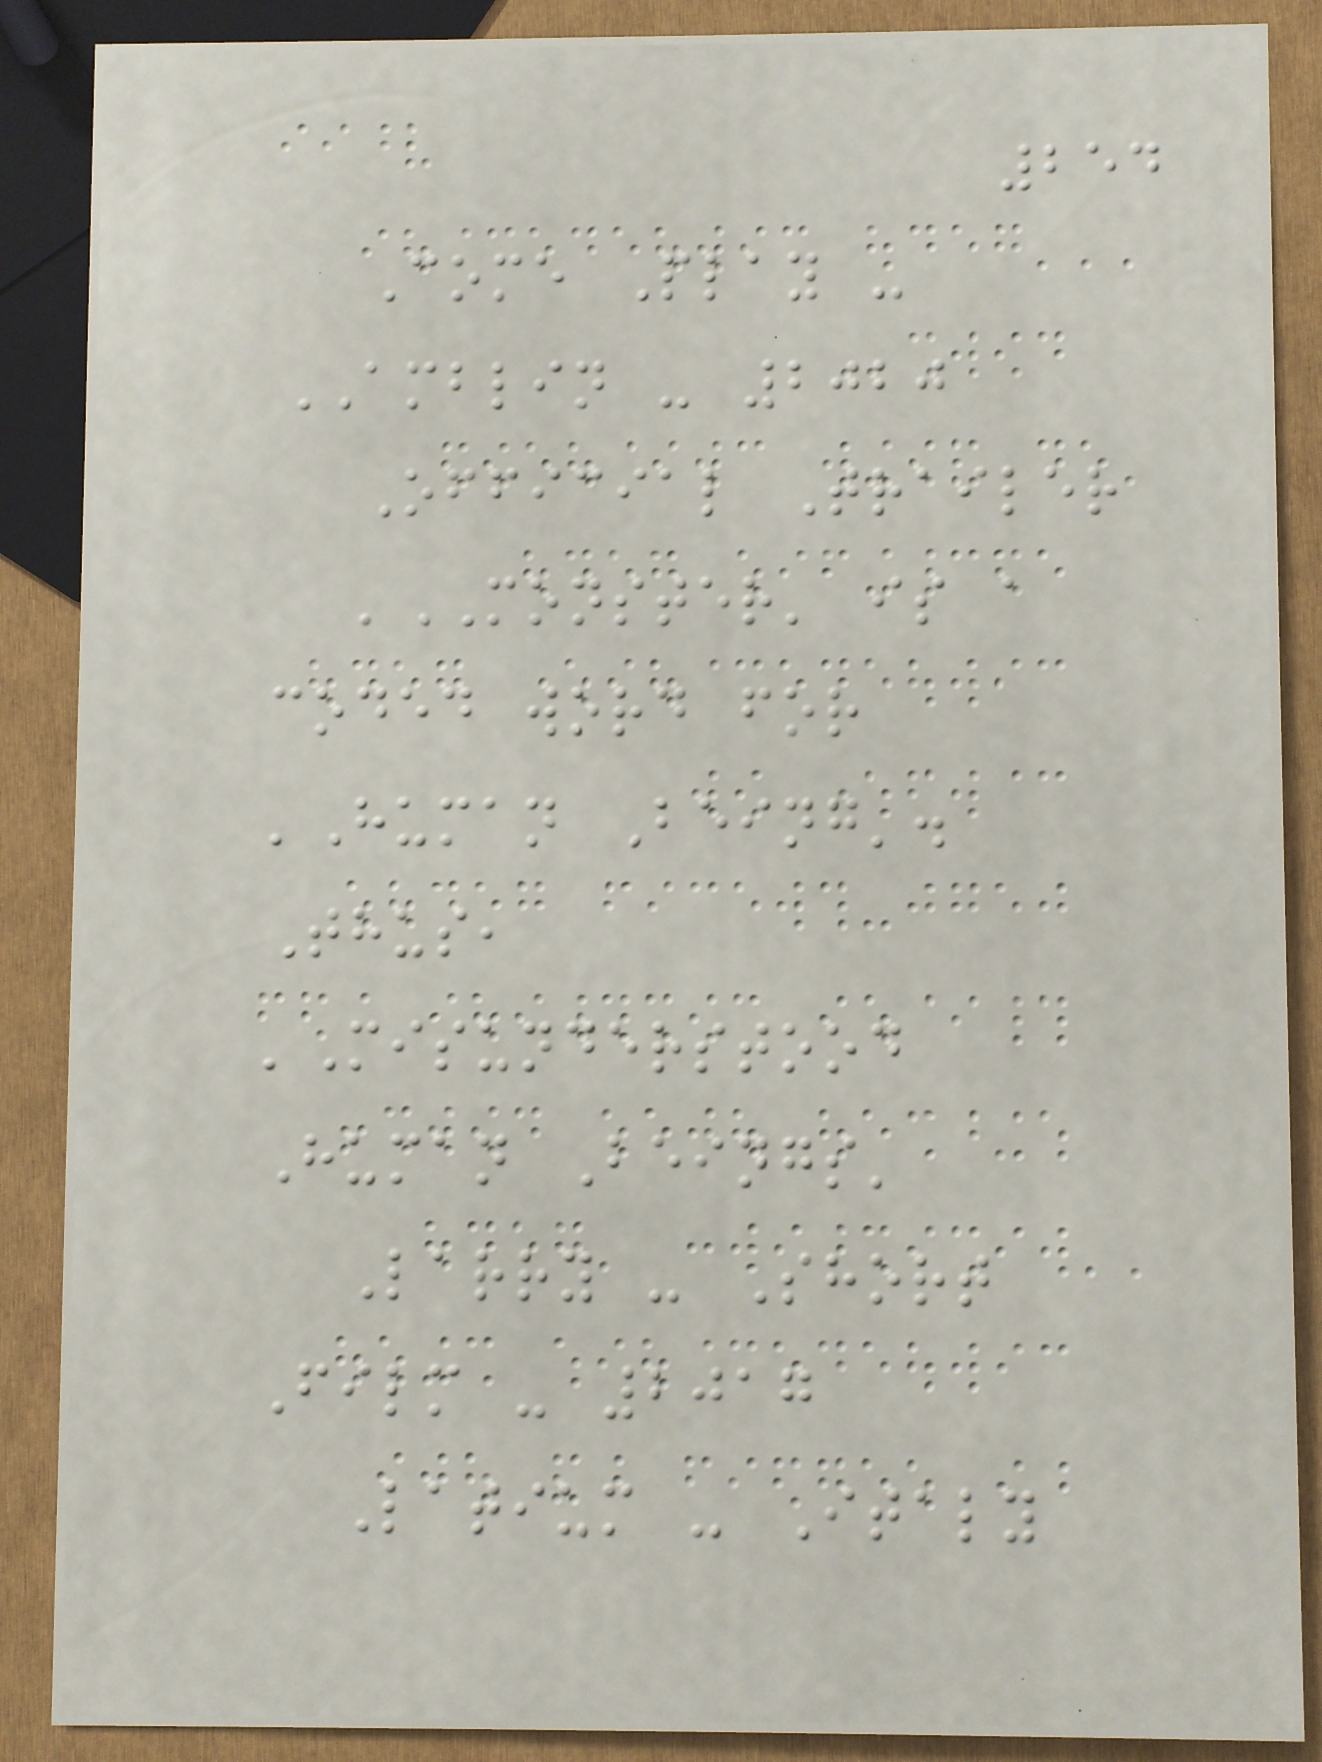254
Come Play -
AMBLIN - 2020
Official Trailer
'MONSTER' is a
coded word for
'Human Being'.
Thus,
'Misunderstood
Human Beings'
Larry - Short
Film - 2017
Latium - Italy
